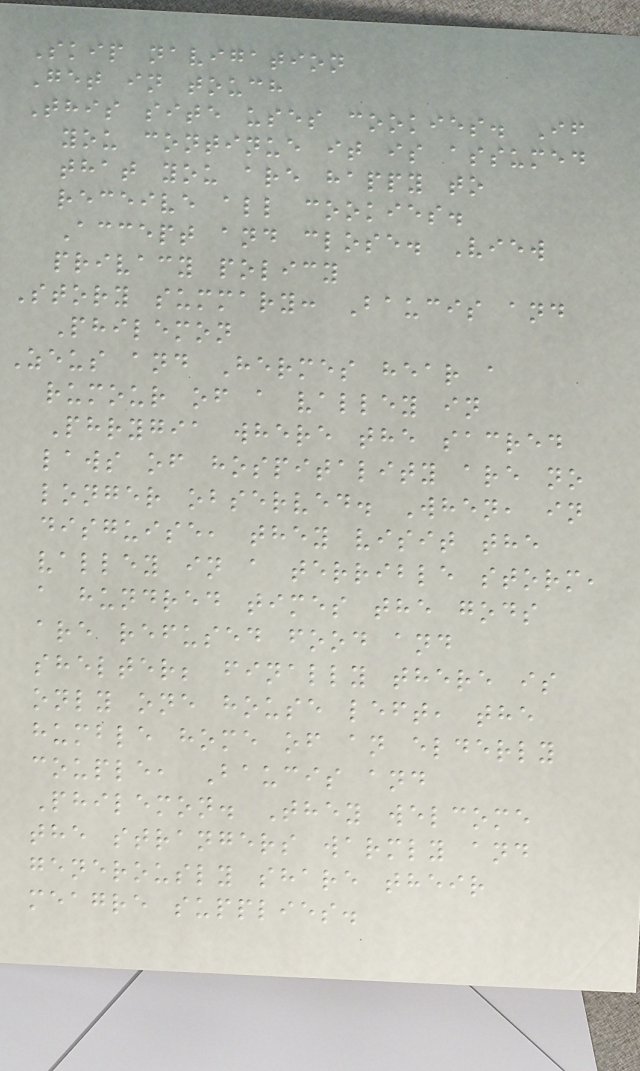Skip navigation
Get in touch
This site uses cookies. If
you continue it is assumed
that you are happy to
receive all cookies.
Accept and close. View
privacy policy
Story summary: Baucis and
Philemon
Zeus and Hermes hear a
rumour of a valley in
Phrygia where the sacred
laws of hospitality are no
longer observed. When, in
disguise, they visit the
valley in a terrible storm,
a hundred times the gods
are refused food and
shelter; finally there is
only one house left, the
humble home of an elderly
couple, Baucis and
Philemon. They welcome
the strangers warmly and
generously share their
meagre supplies.
